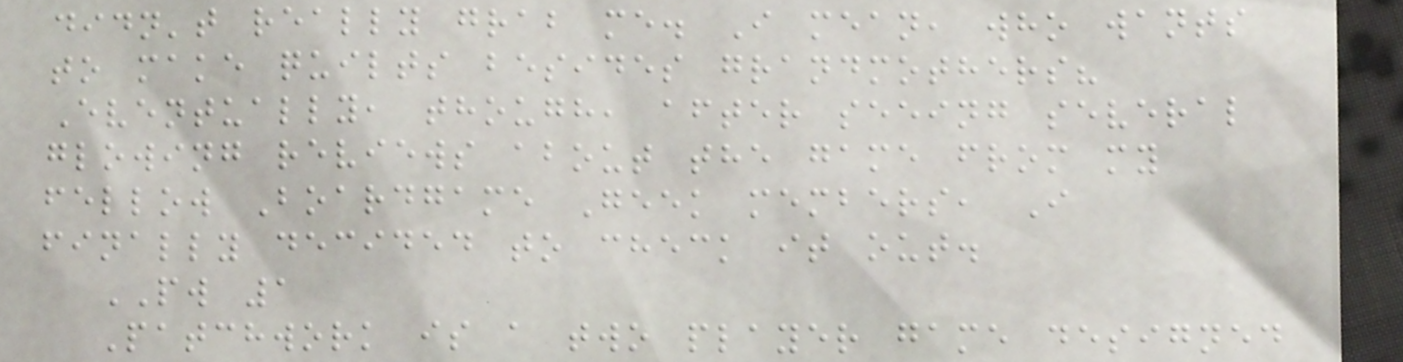didn't really grab me. I mean, who wants
to make quilts besides grandmothers?
Eventually, though, after seeing several
glowing reviews about the game from my
fellow Boardgame Geek members, I
finally decided to check it out.
PW 1
Patchwork is a two player game designed
